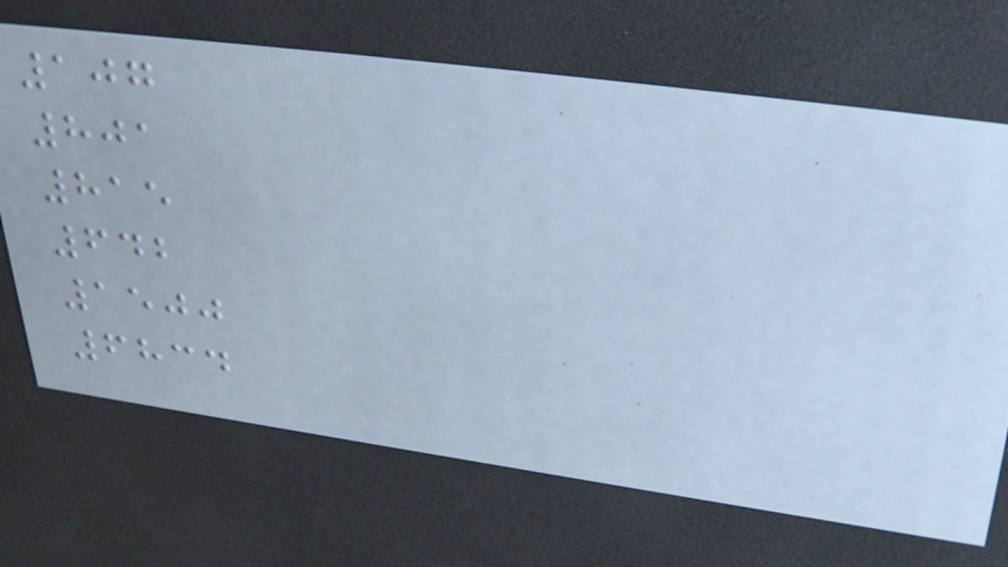107
801
815
642
1500
6834
